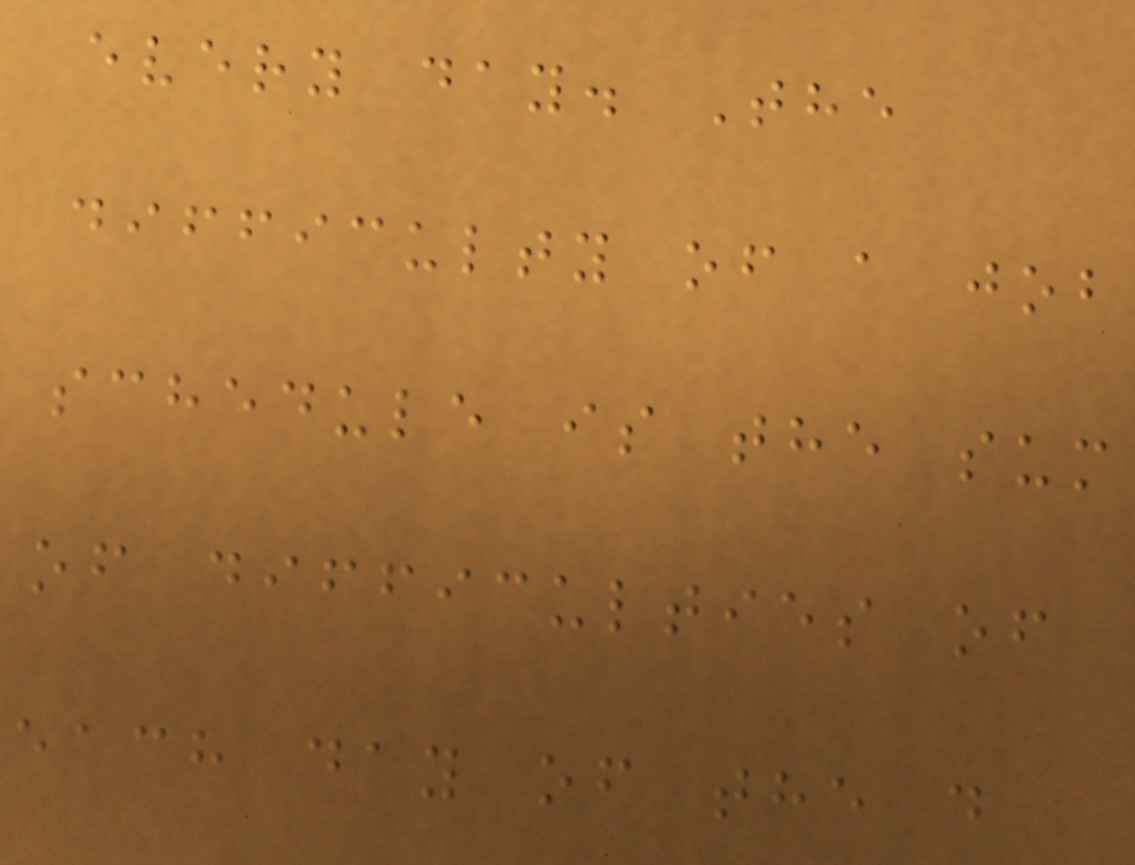every day. The
difficulty of a job
schedule is the sum
of difficulties of
each day of the d
